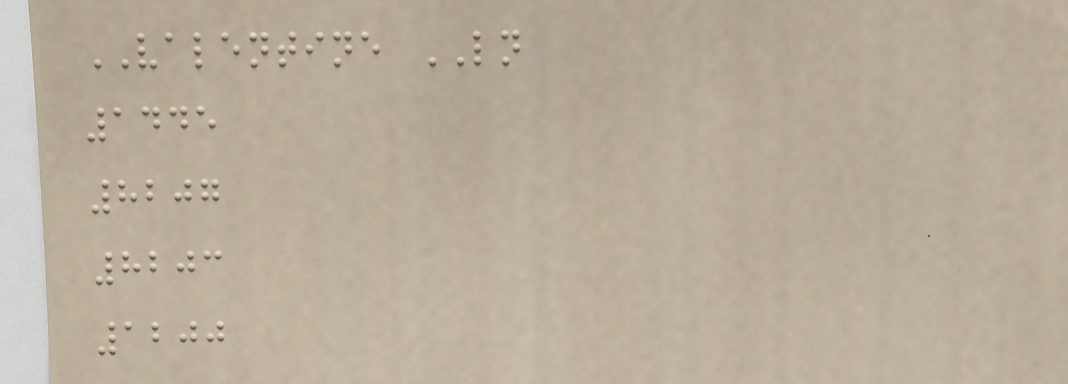VALENTINE LN
1445
8207
8203
1200
